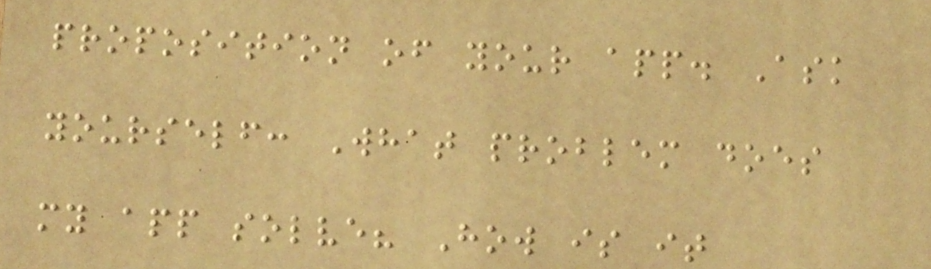proposition of your app. Ask
yourself: What problem does
my app solve? How is it
